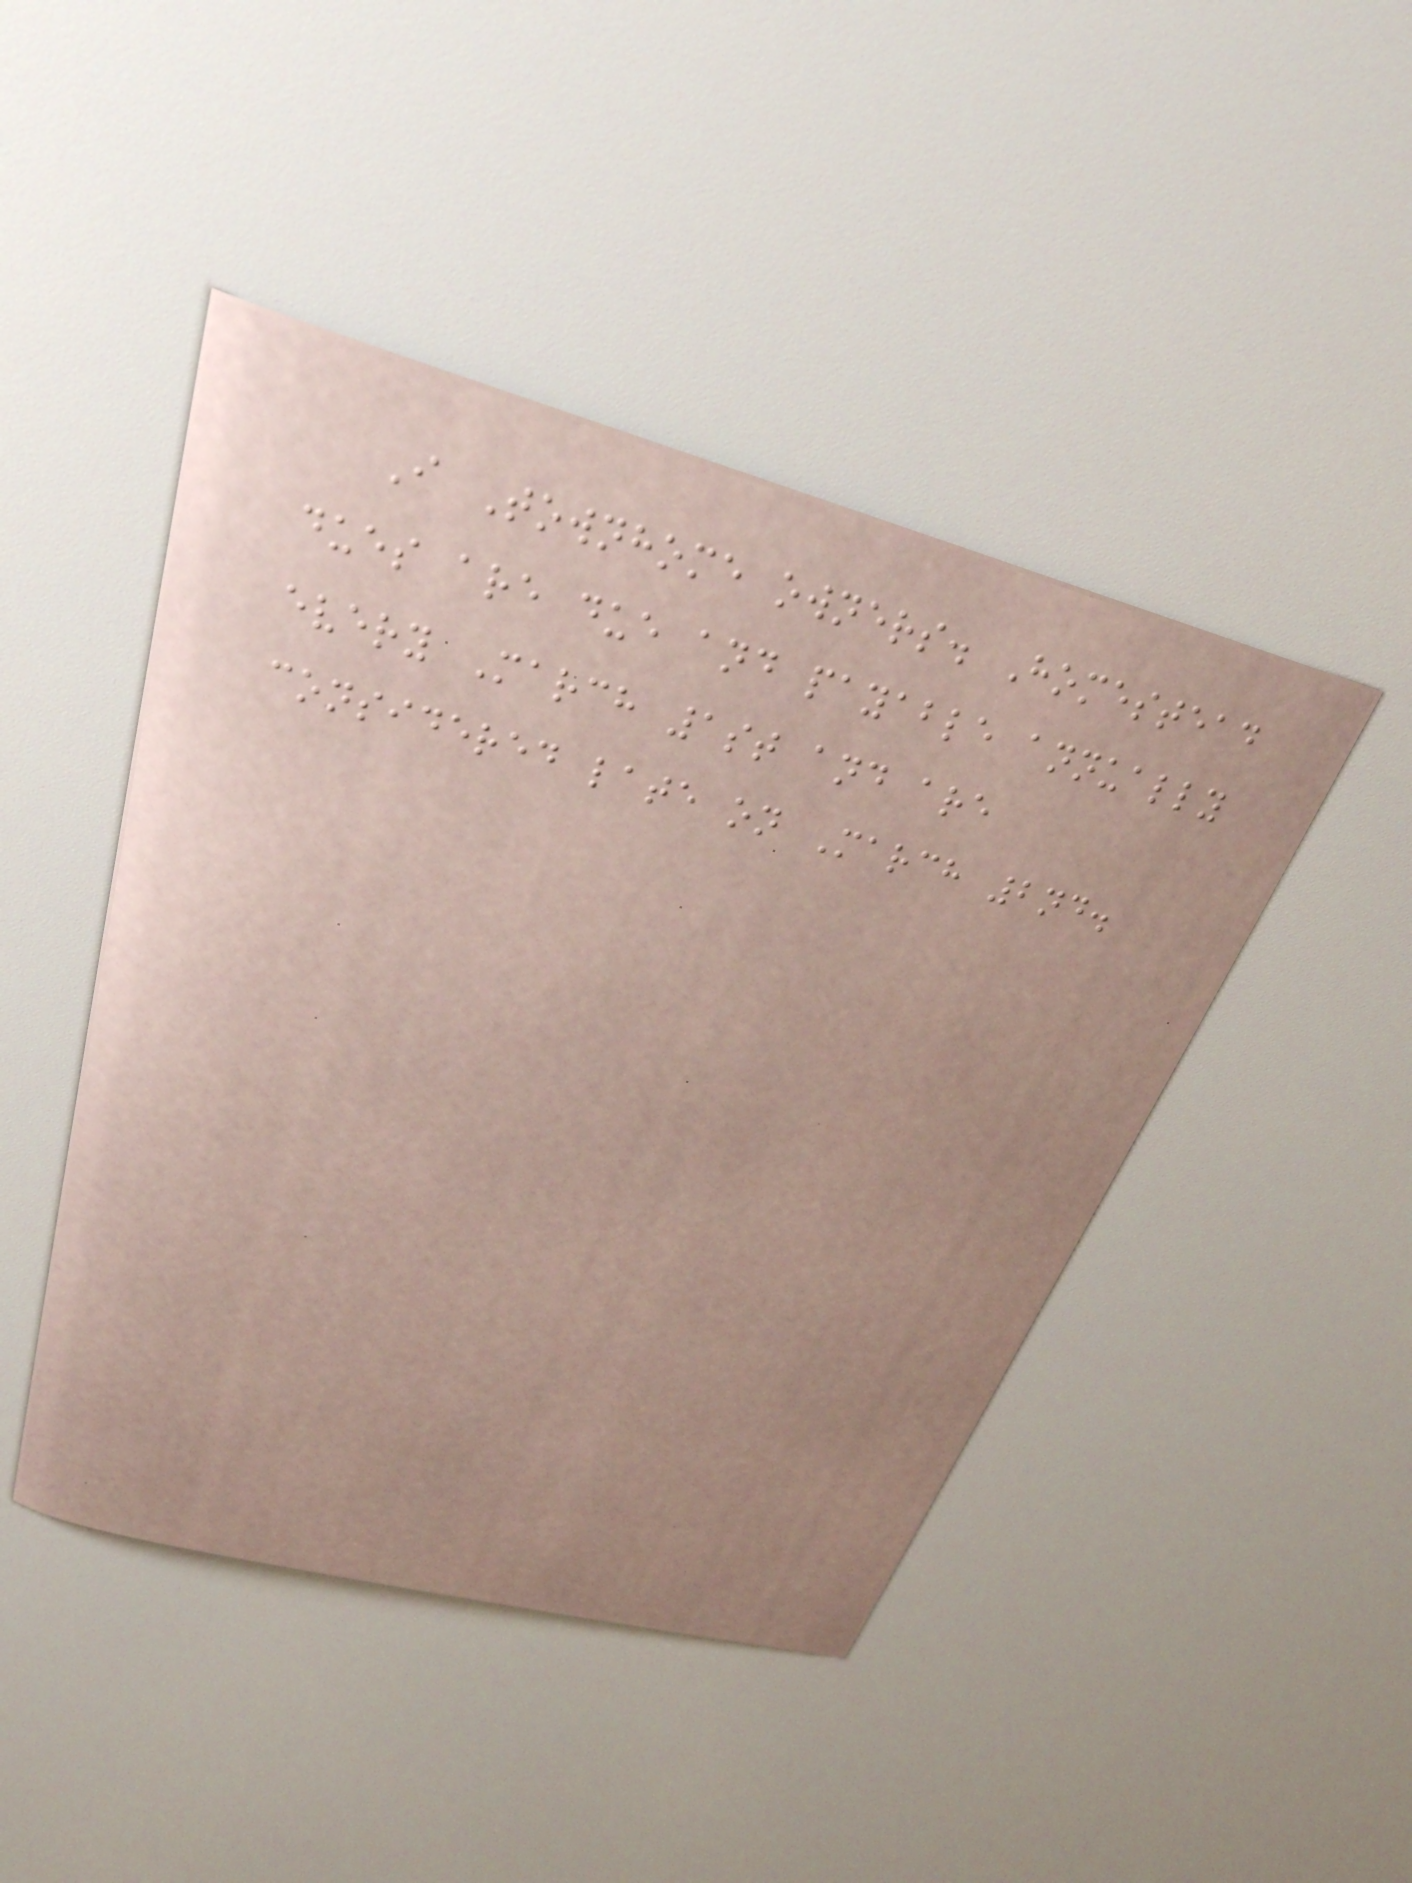I Townhome owners. Homestead
dues are due and payable annually
every March 1st and are
considered late on March 2nd.
